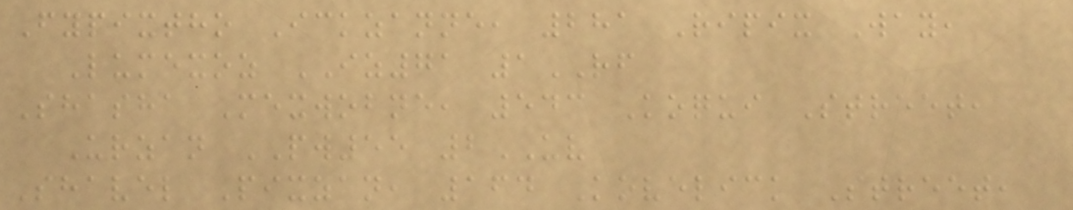Fypixtho Ickzanne, 281 Ripix Way,
Lumexoz IZ71 1RF
Shasha Mexwobne, 543 Koqui Street,
Urzan PW55 2UV
Shavel Pixzan, 164 Kovelick Street,
